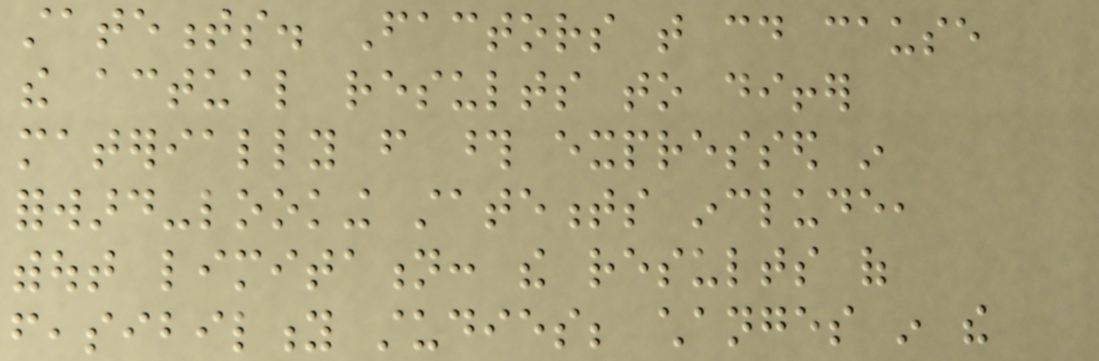statements. Factors that could cause
the actual results to differ
materially from those expressed in
forward-looking statements include,
without limitation: the results of
feasibility studies; changes in the
